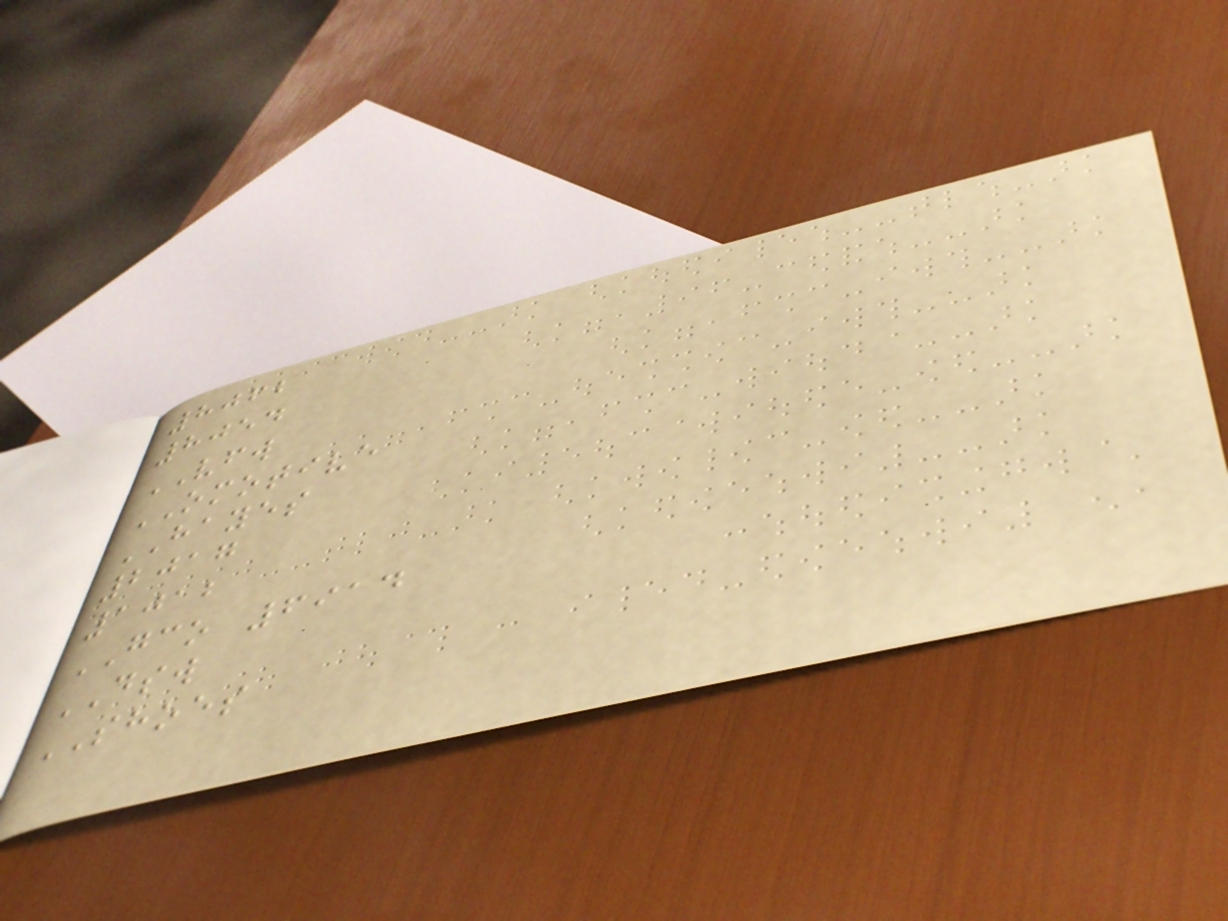8062
8054
VFW
OMOTIVE
HAYES
2017
1012
GCO 6914
DSW
SHOES
